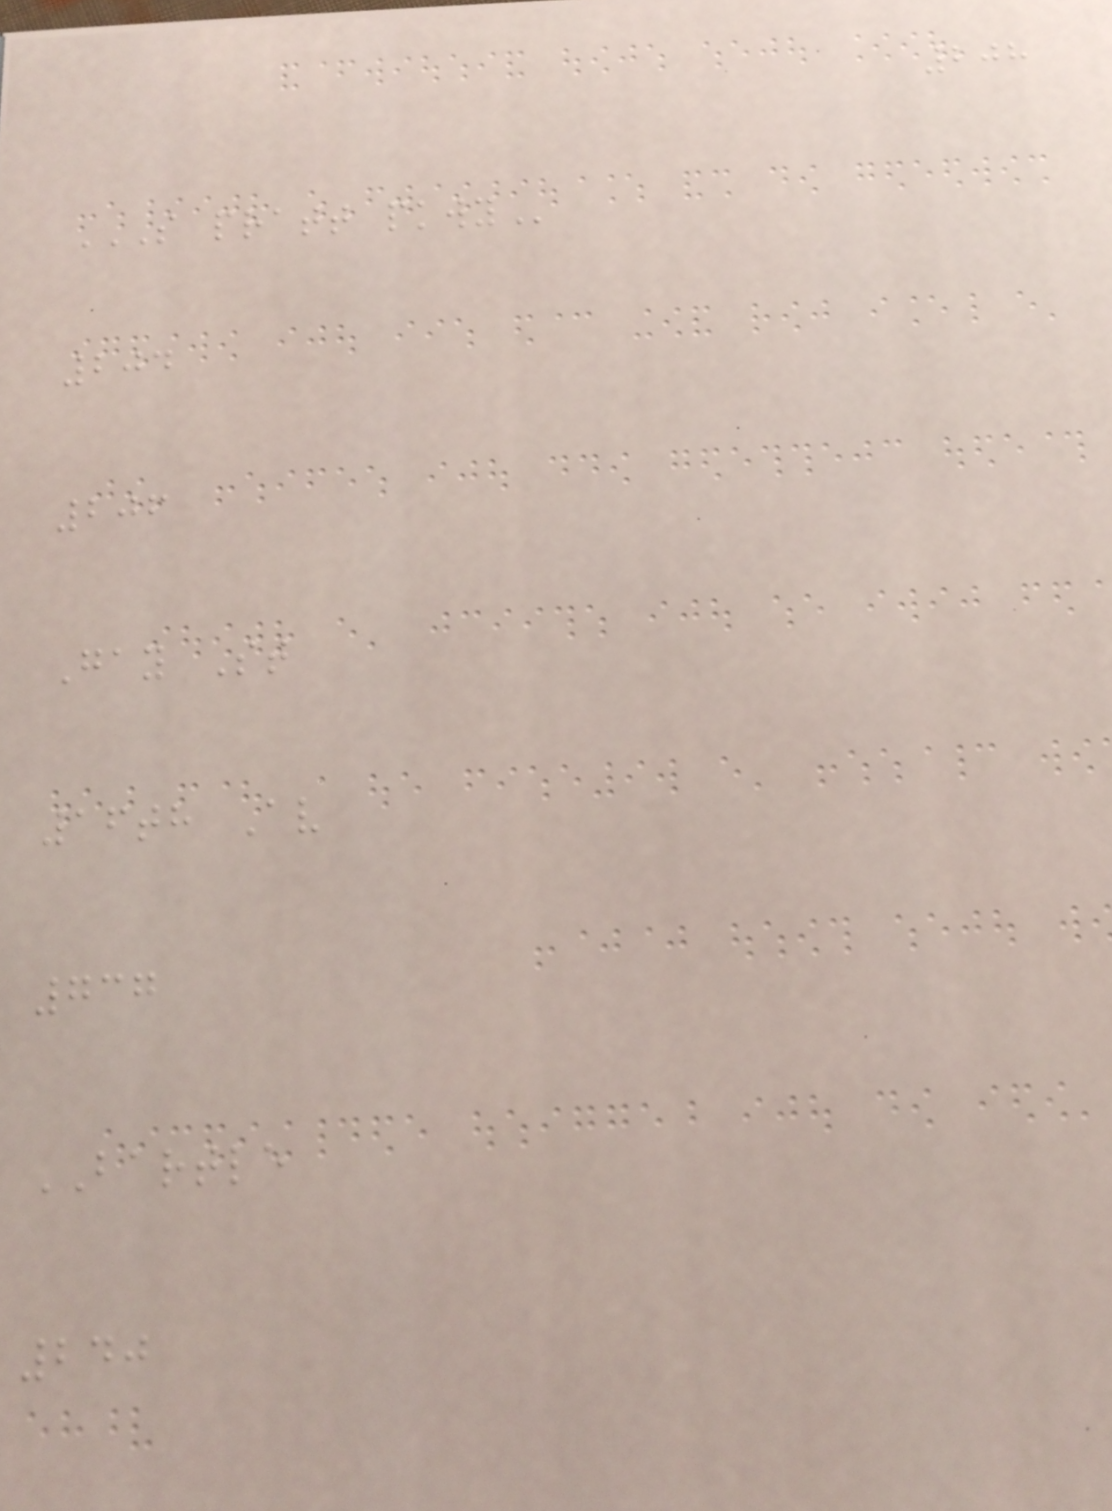208
S PRATT PKWY
204
206
Gay St
16th Av
737
BARTLE
240
